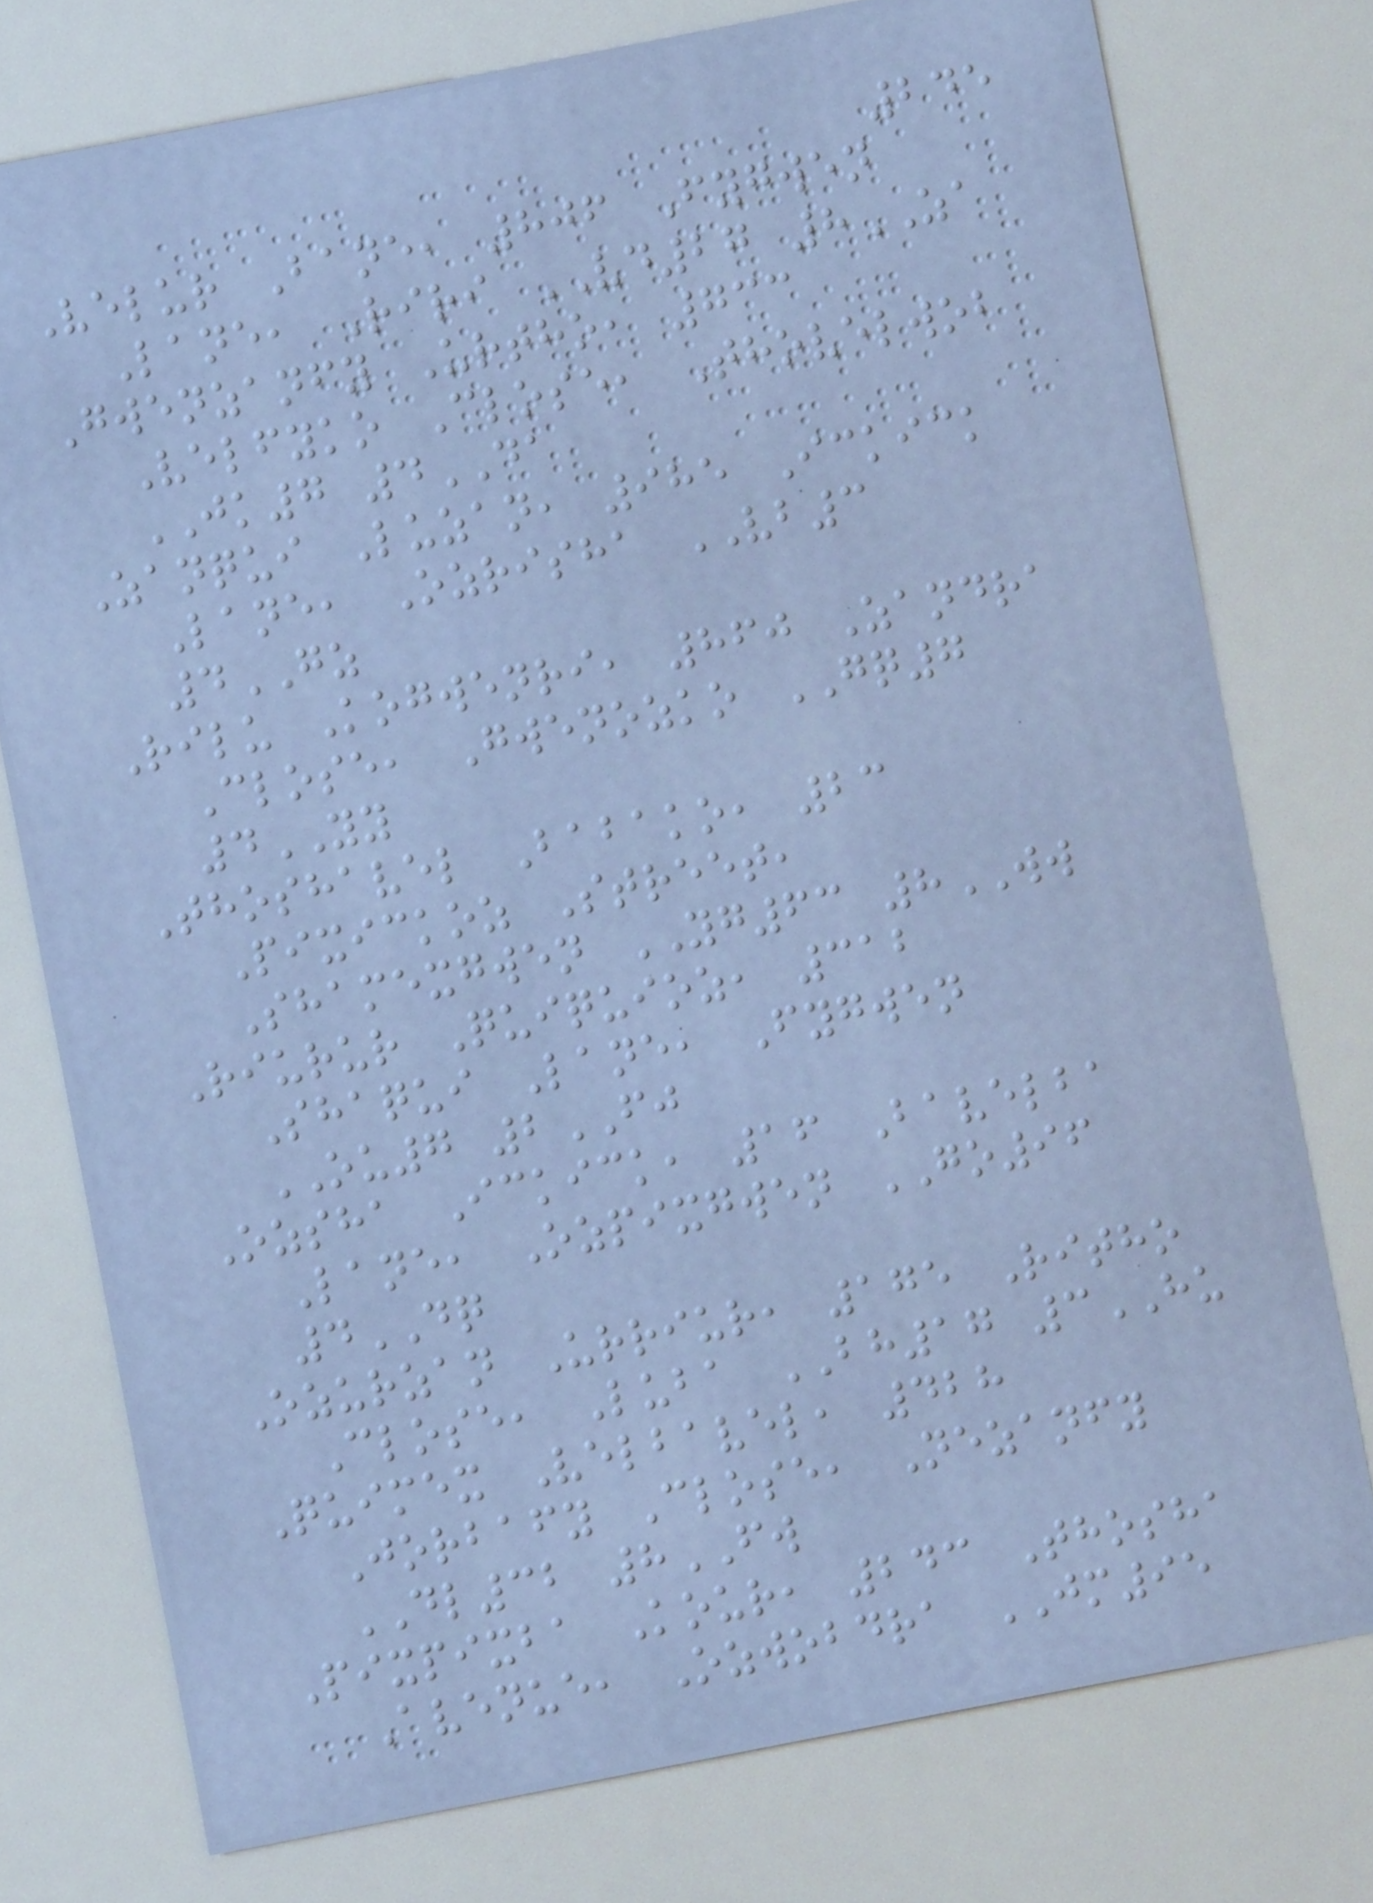245
Velur Bane, 806 Fygwen
Lane, Riri VD27 8ZA
Gwenzanfy Urtho, 733
Velfyko Close, Thovelwob
JK7 4DA
Zanqui Luzan, 985 Ickick
Lane, Ozrisha VB3
4GZ
Rilu Kogwenri, 860 Zandra
Close, Gwenozko GQ7
4YY
Thoshavel Babako, 23
Pixickoz Street,
Shamexgwen YG63 8WW
Riurur Quiquioz, 312
Shaqui Lane, Fygwen
OU7 2FJ
Ozsha Ickick, 16 Bavelba
Lane, Ozpixgwen GO96
4DQ
Ozurzan Urriur, 175 Ritho
Close, Luba BH17 3HU
Quimex Velbavel, 428
Jorbafy Close, Nezanfy
DL32 8FW
Pixpixba Kour, 243 Thosha
Avenue, Ozwobdra JM95
